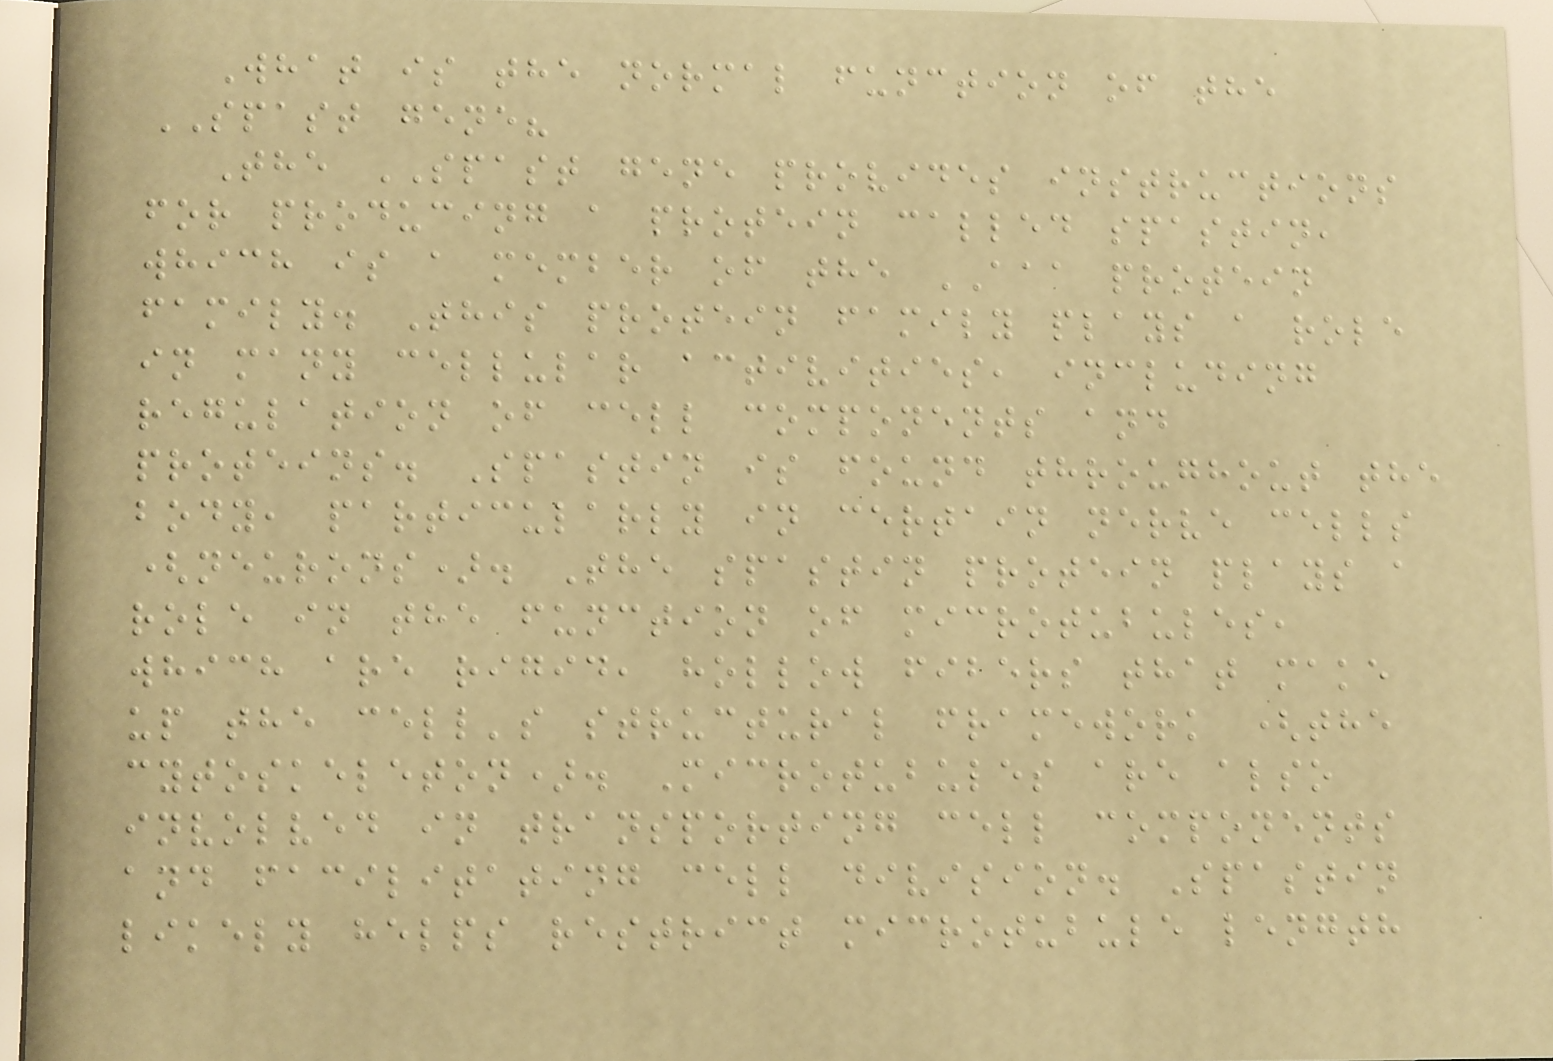What is the normal function of the
SPAST gene?
The SPAST gene provides instructions
for producing a protein called spastin,
which is a member of the AAA protein
family. This protein family plays a role
in many cellular activities, including
regulation of cell components and
proteins. Spastin is found throughout the
body, particularly in certain nerve cells
(neurons). The spastin protein plays a
role in the function of microtubules,
which are rigid, hollow fibers that make
up the cell's structural framework (the
cytoskeleton). Microtubules are also
involved in transporting cell components
and facilitating cell division. Spastin
likely helps restrict microtubule length
